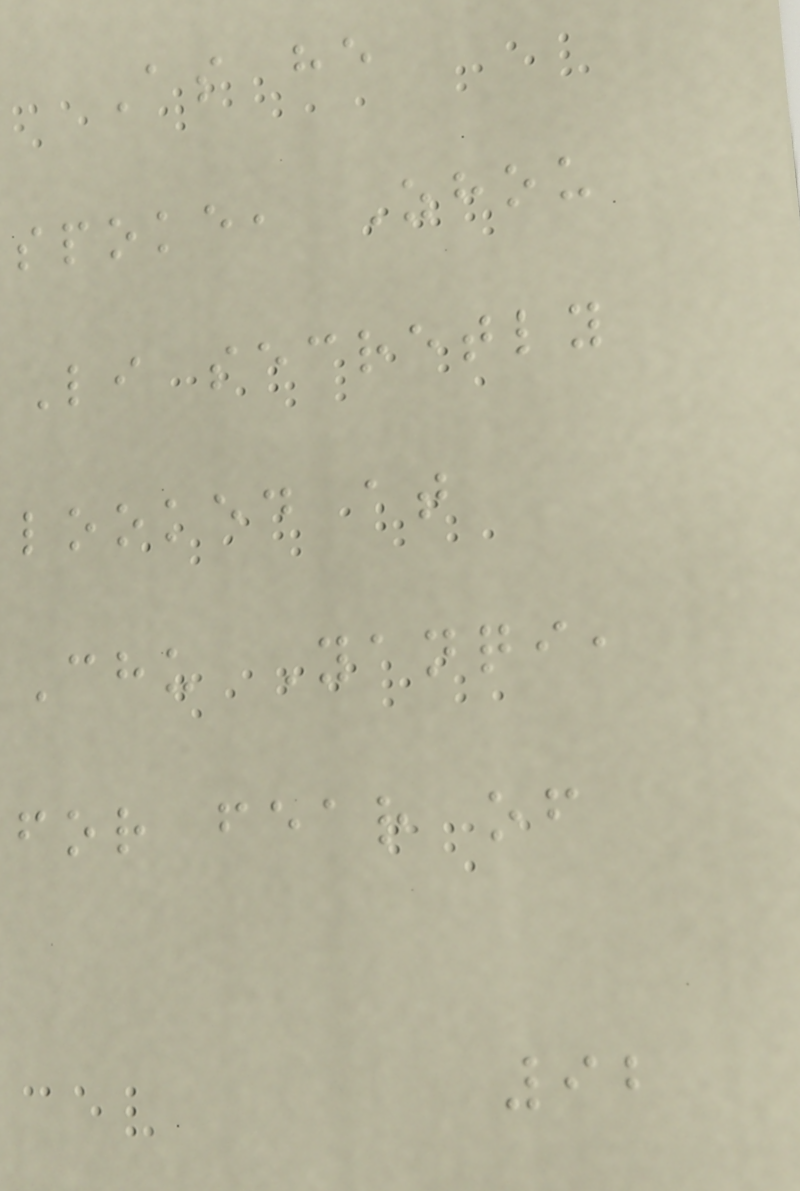As he
spoke, Zhou
Li secretly
looked at
Chu Yanqi,
for fear of
92
